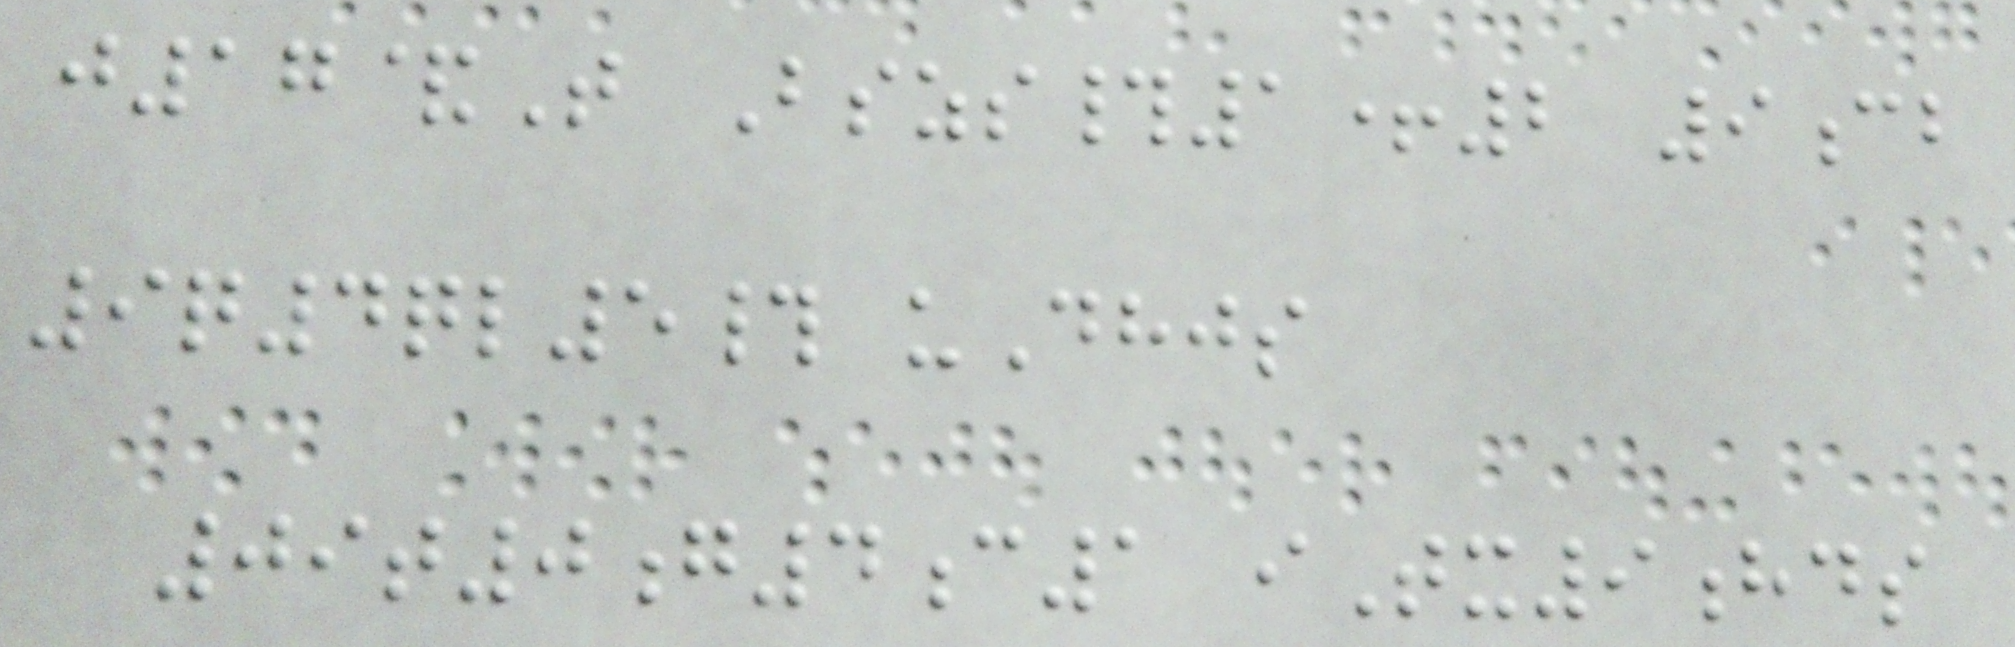j17&T Bszs#1+2 9cb
9q4ql5# uDhjs
09t0g4c1 iTx9hds
